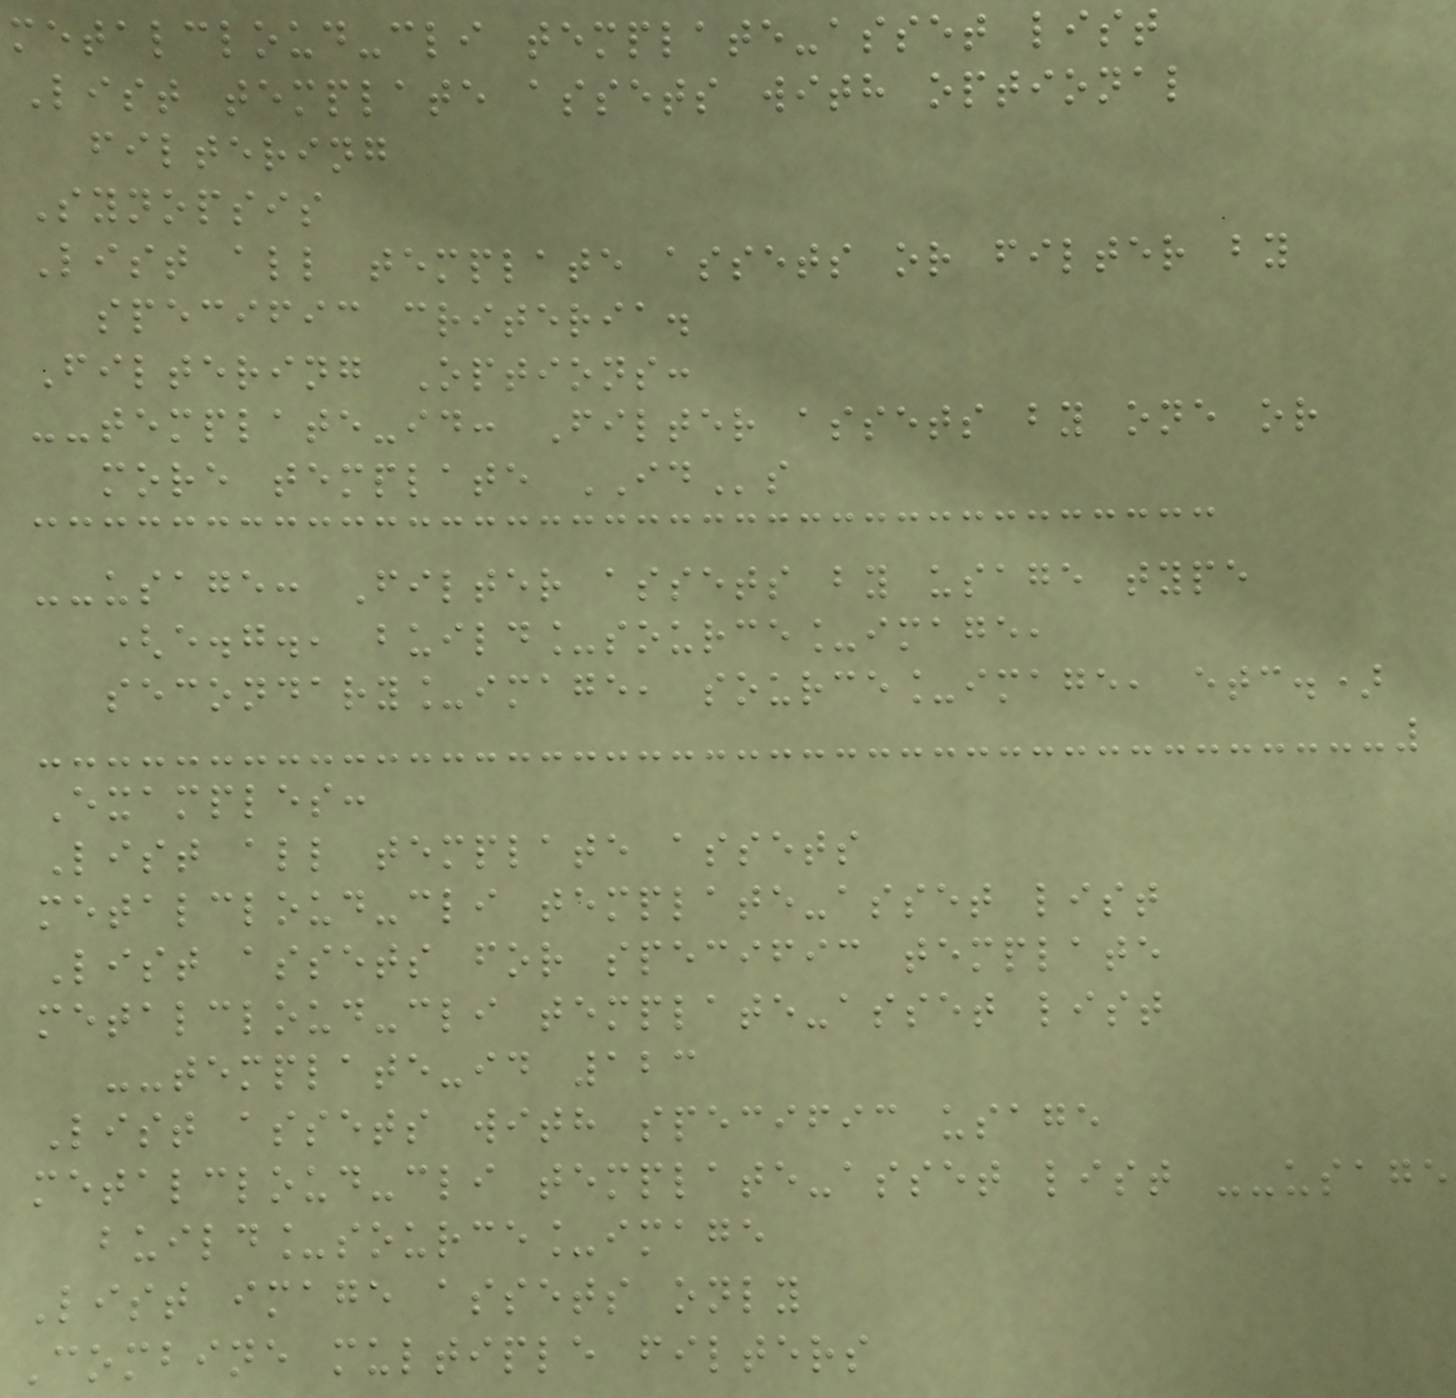metalcloud-cli template-asset list
List template assets with optional
filtering
Synopsis
List all template assets or filter by
specific criteria.
Filtering Options:
--template-id: Filter assets by one or
more template IDs
--usage: Filter assets by usage type
(e.g., build_source_image,
secondary_image, source_image, etc.)
Examples:
List all template assets
metalcloud-cli template-asset list
List assets for specific template
metalcloud-cli template-asset list
--template-id 123
List assets with specific usage
metalcloud-cli template-asset list --usage
build_source_image
List image assets only
Combine multiple filters
